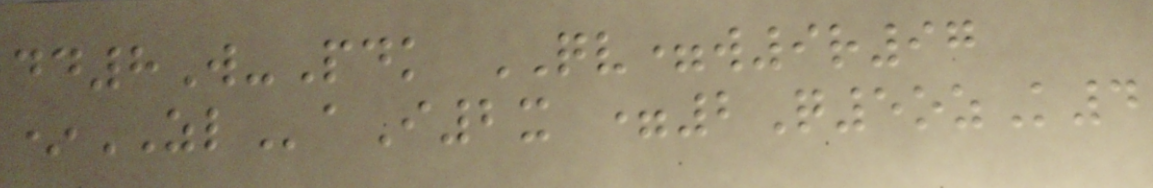dd8W-Pdk QV=w9r97
*ZLaI2x =2Q5ozK4
